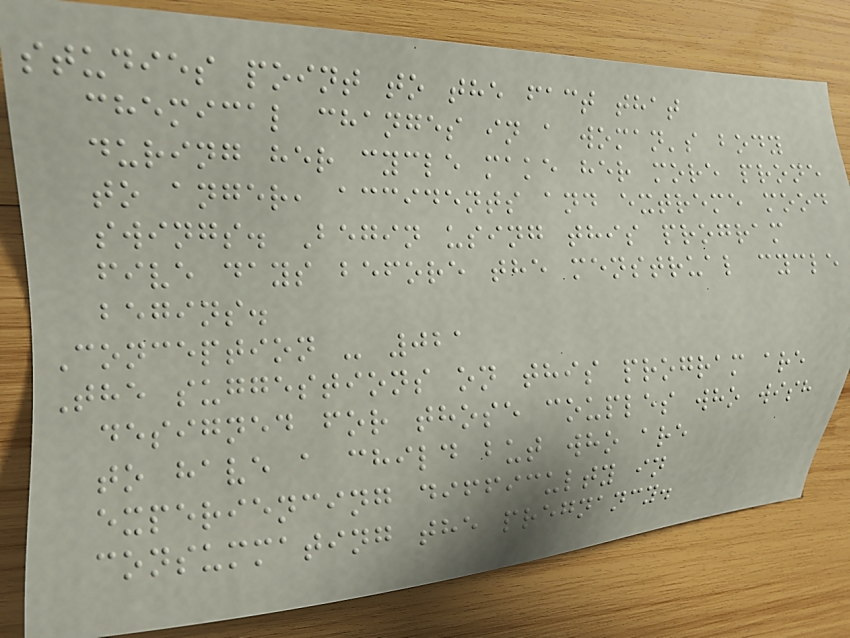studies point to the fact that
chemical changes in a woman's body
during her cycle make her more prone
to anger, accidents and extreme mood
swings. Begin using this program
five days before the menstrual cycle
begins.
Conception - 021
The suggestions on this program are
designed for those couples who wish
to have a child but who are
experiencing difficulty in
consummating the pregnancy.
